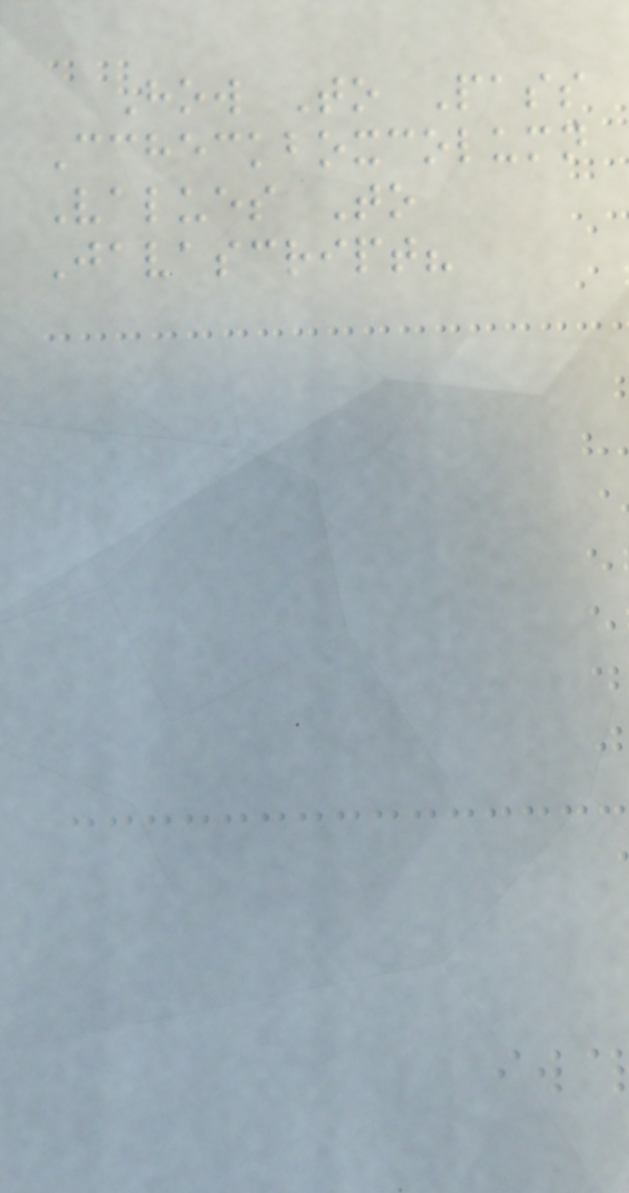How To Pass
Ccheckboxcolumn
Values To
Javascript?
